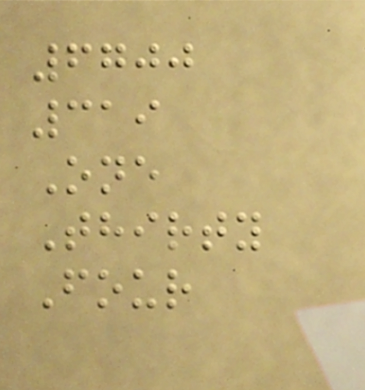6700
319
One
Thirty
Four
